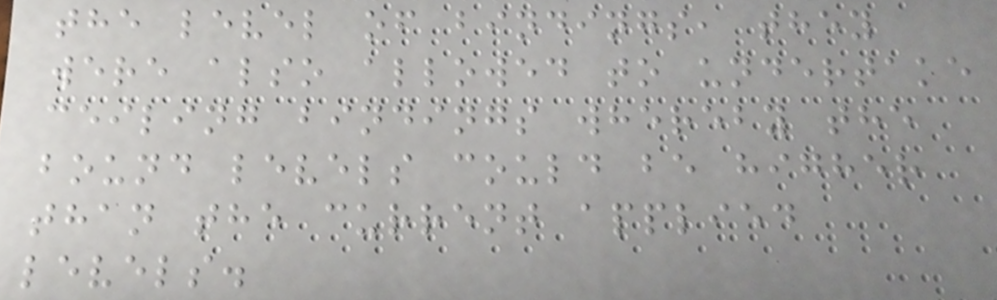the level of bindings, they
were also allowed to undertake
ceiling bindings whereby the
bound levels could be higher
than the current applied
levels.
